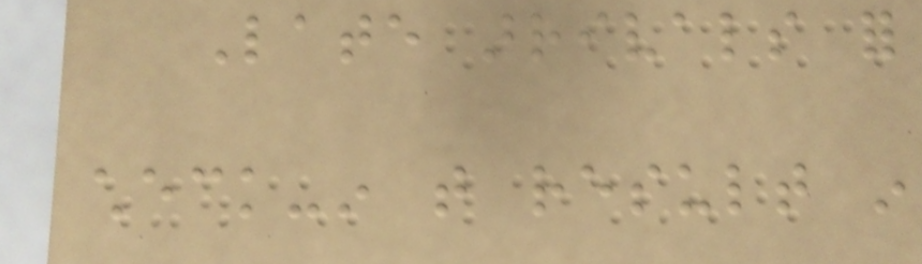Late arrivals for
check-in that result in
